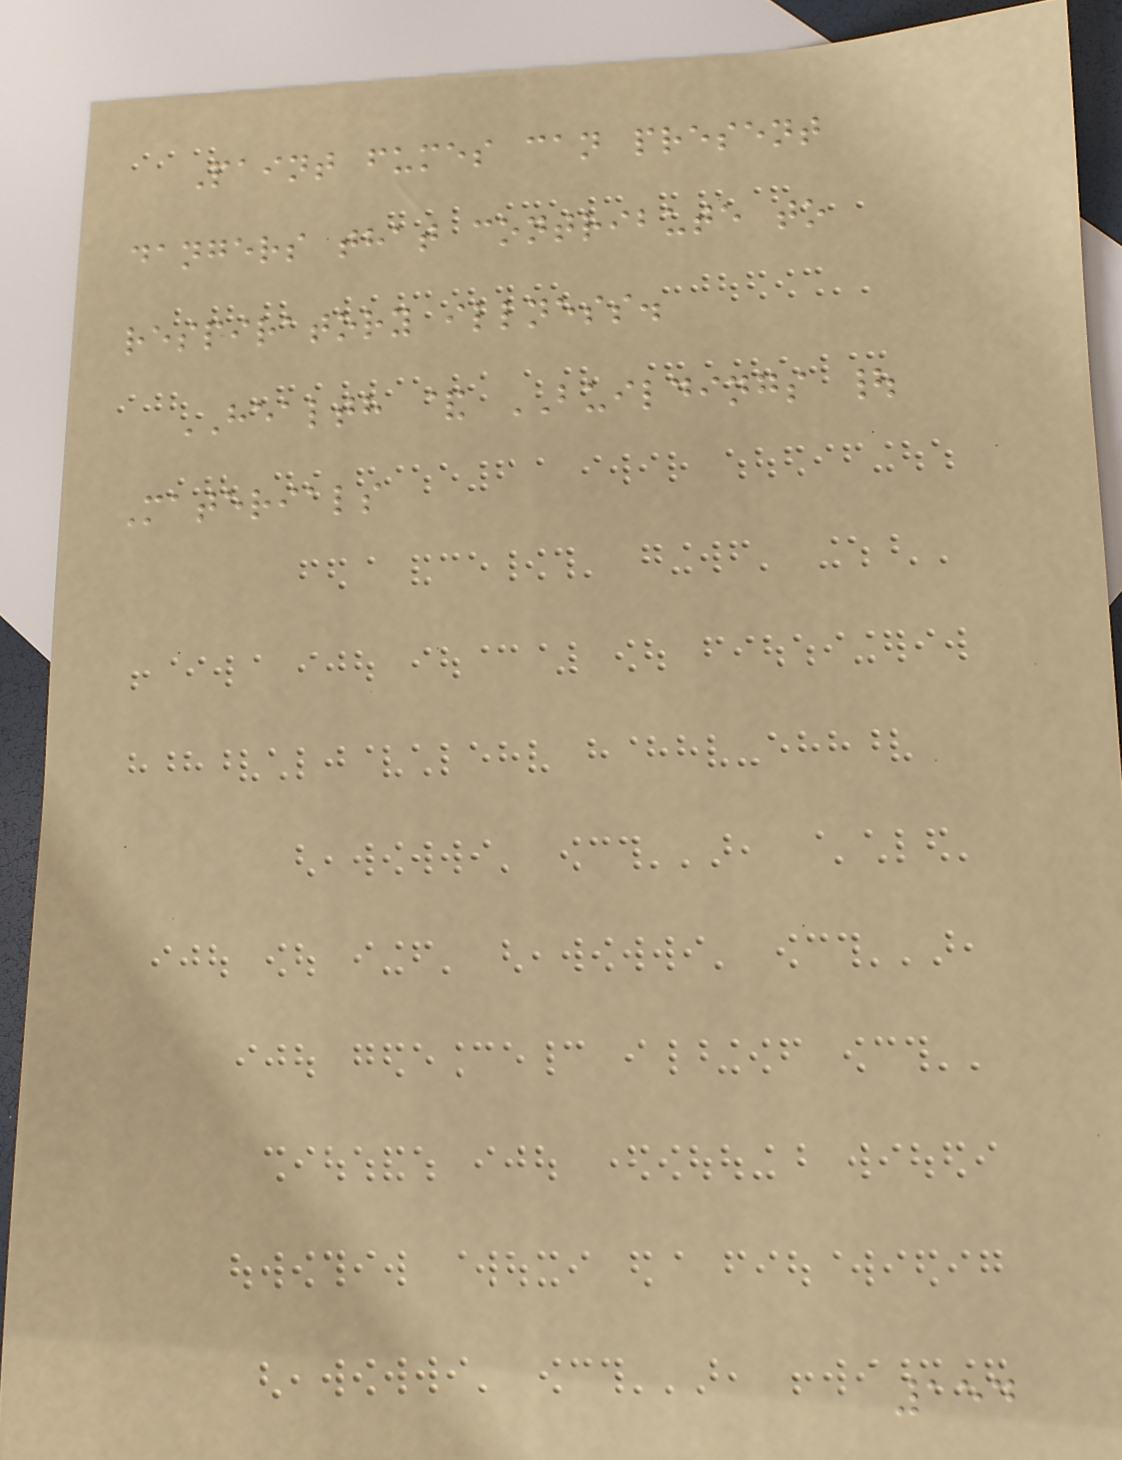Paint fumes can present
dangers that contribute to
respiratory illness.
HEALTH & BUILDINGS |
Materials
154
